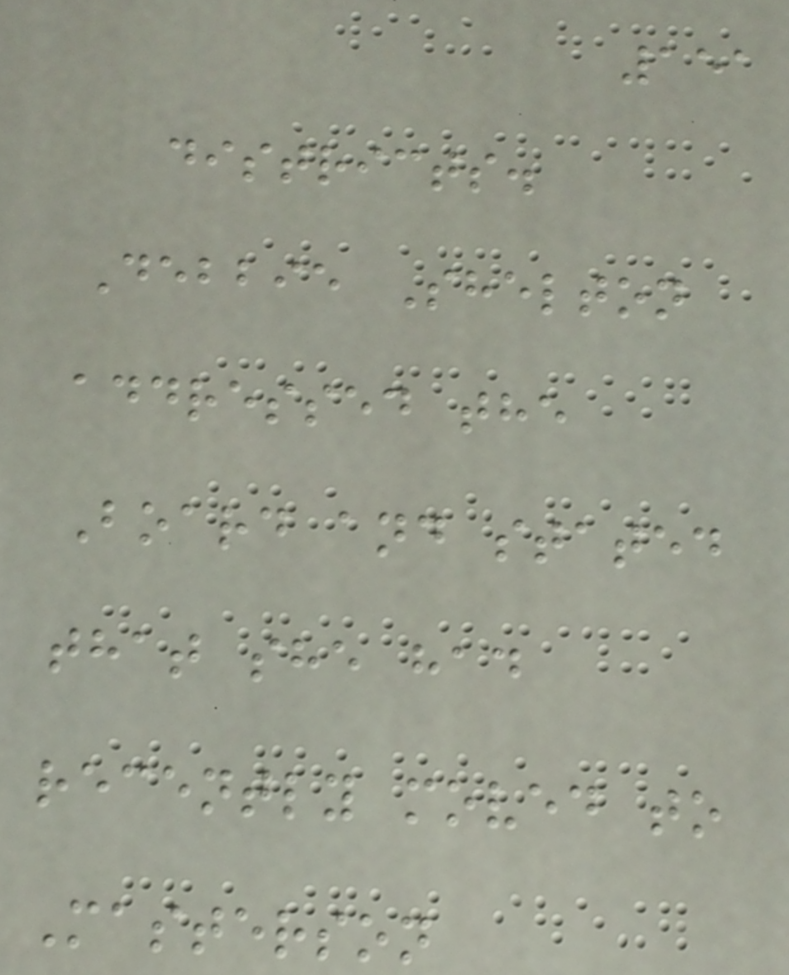151
districts.
Debbie Shelton
addressed the
Board and stated
that she had
recently moved to
Masterson
